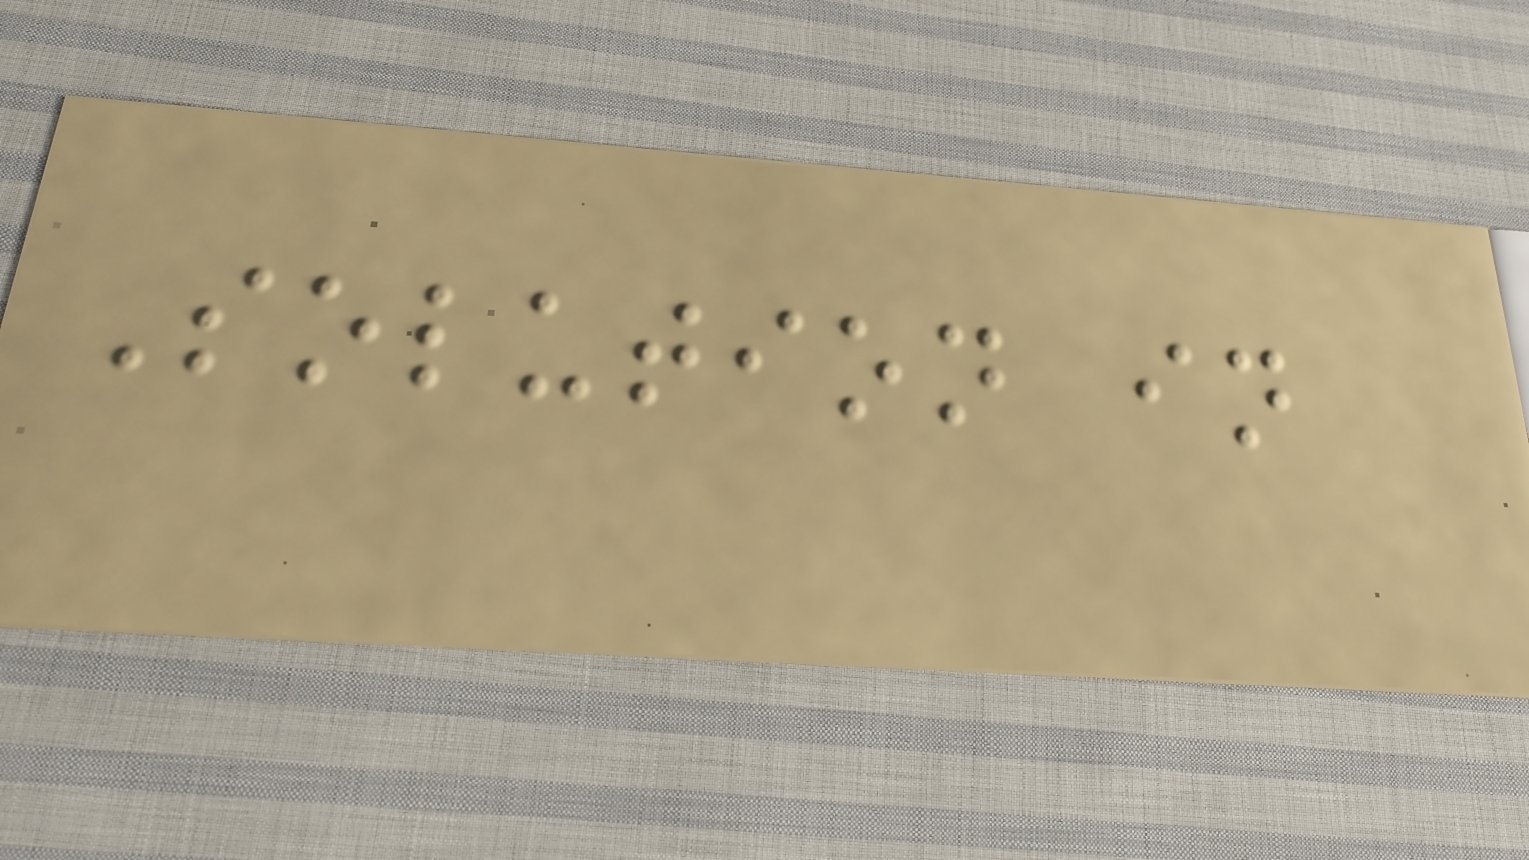Solution in
